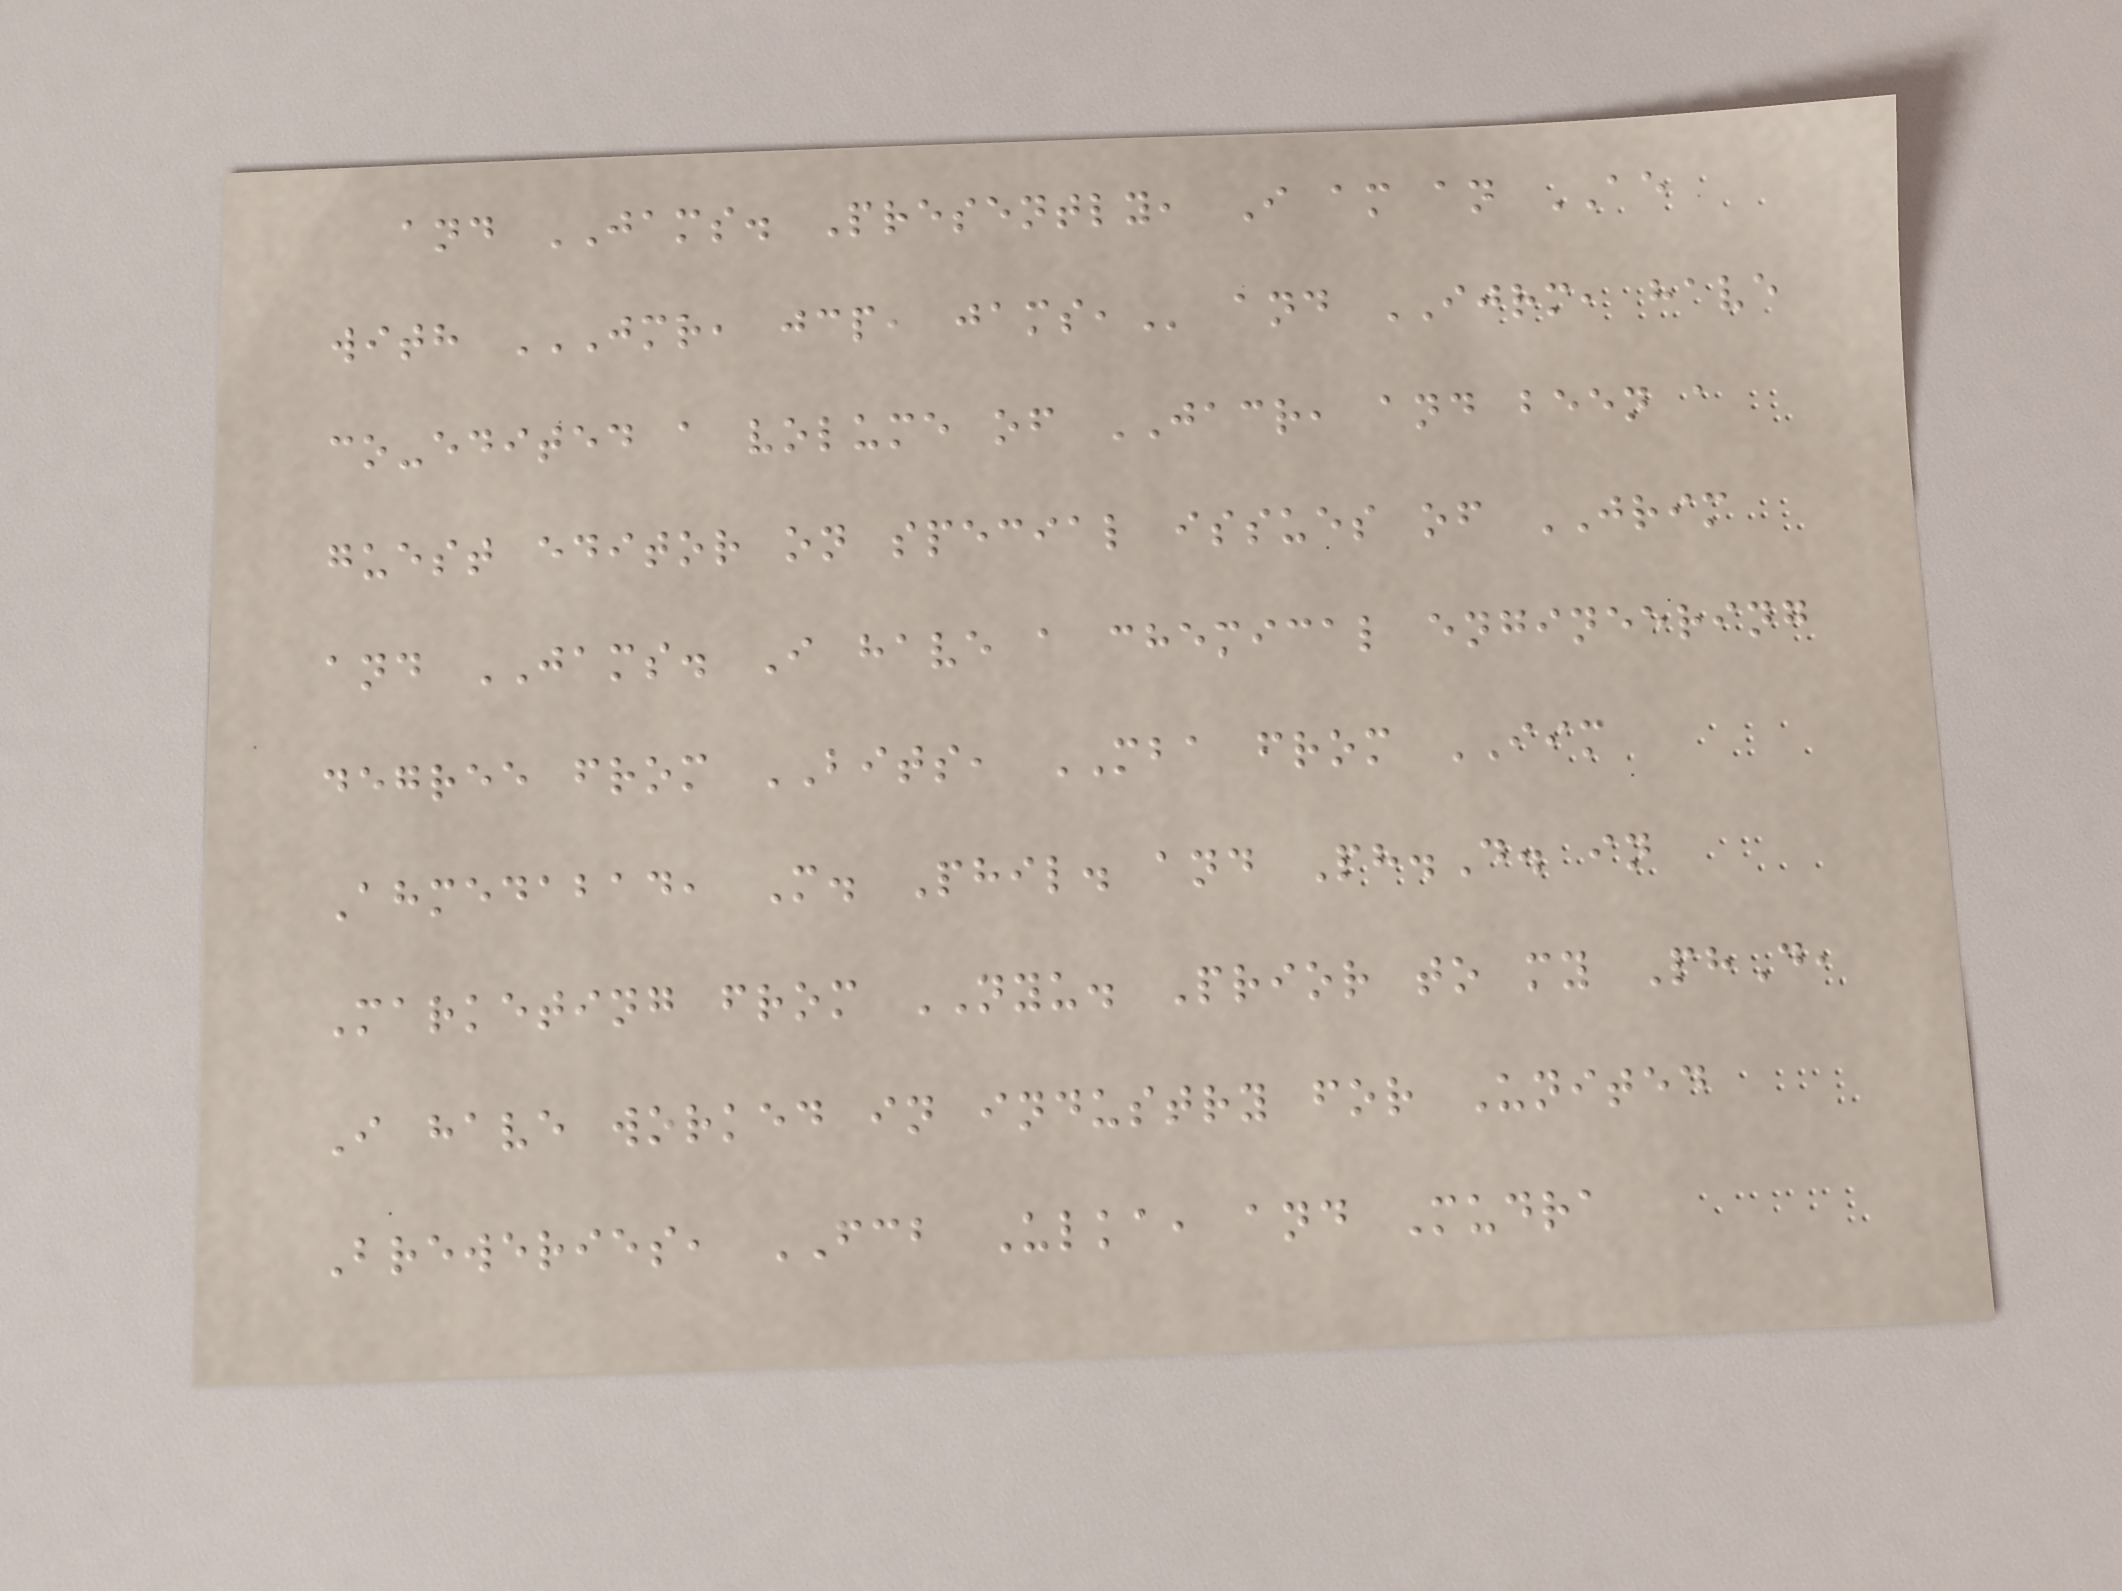and JAMS. Presently, I am an AE
with JMR, JCP, JAMS, and IJRM, have
co-edited a volume of JACR, and been a
guest editor on special issues of JRIM
and JAMS. I have a chemical engineering
degree from BITS, MBA from IIM
Ahmedabad, M. Phil. and Ph.D. in
Marketing from NYU. Prior to my PhD,
I have worked in industry for United
Breweries, FCB Ulka, and Mudra
